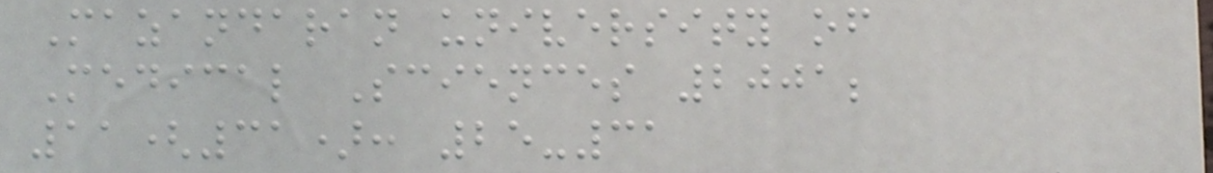Mazandaran university of
Medical Sciences 2001;
11(31): 25-31
